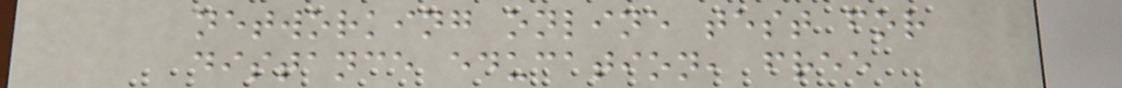networking online test for
distance education, free
